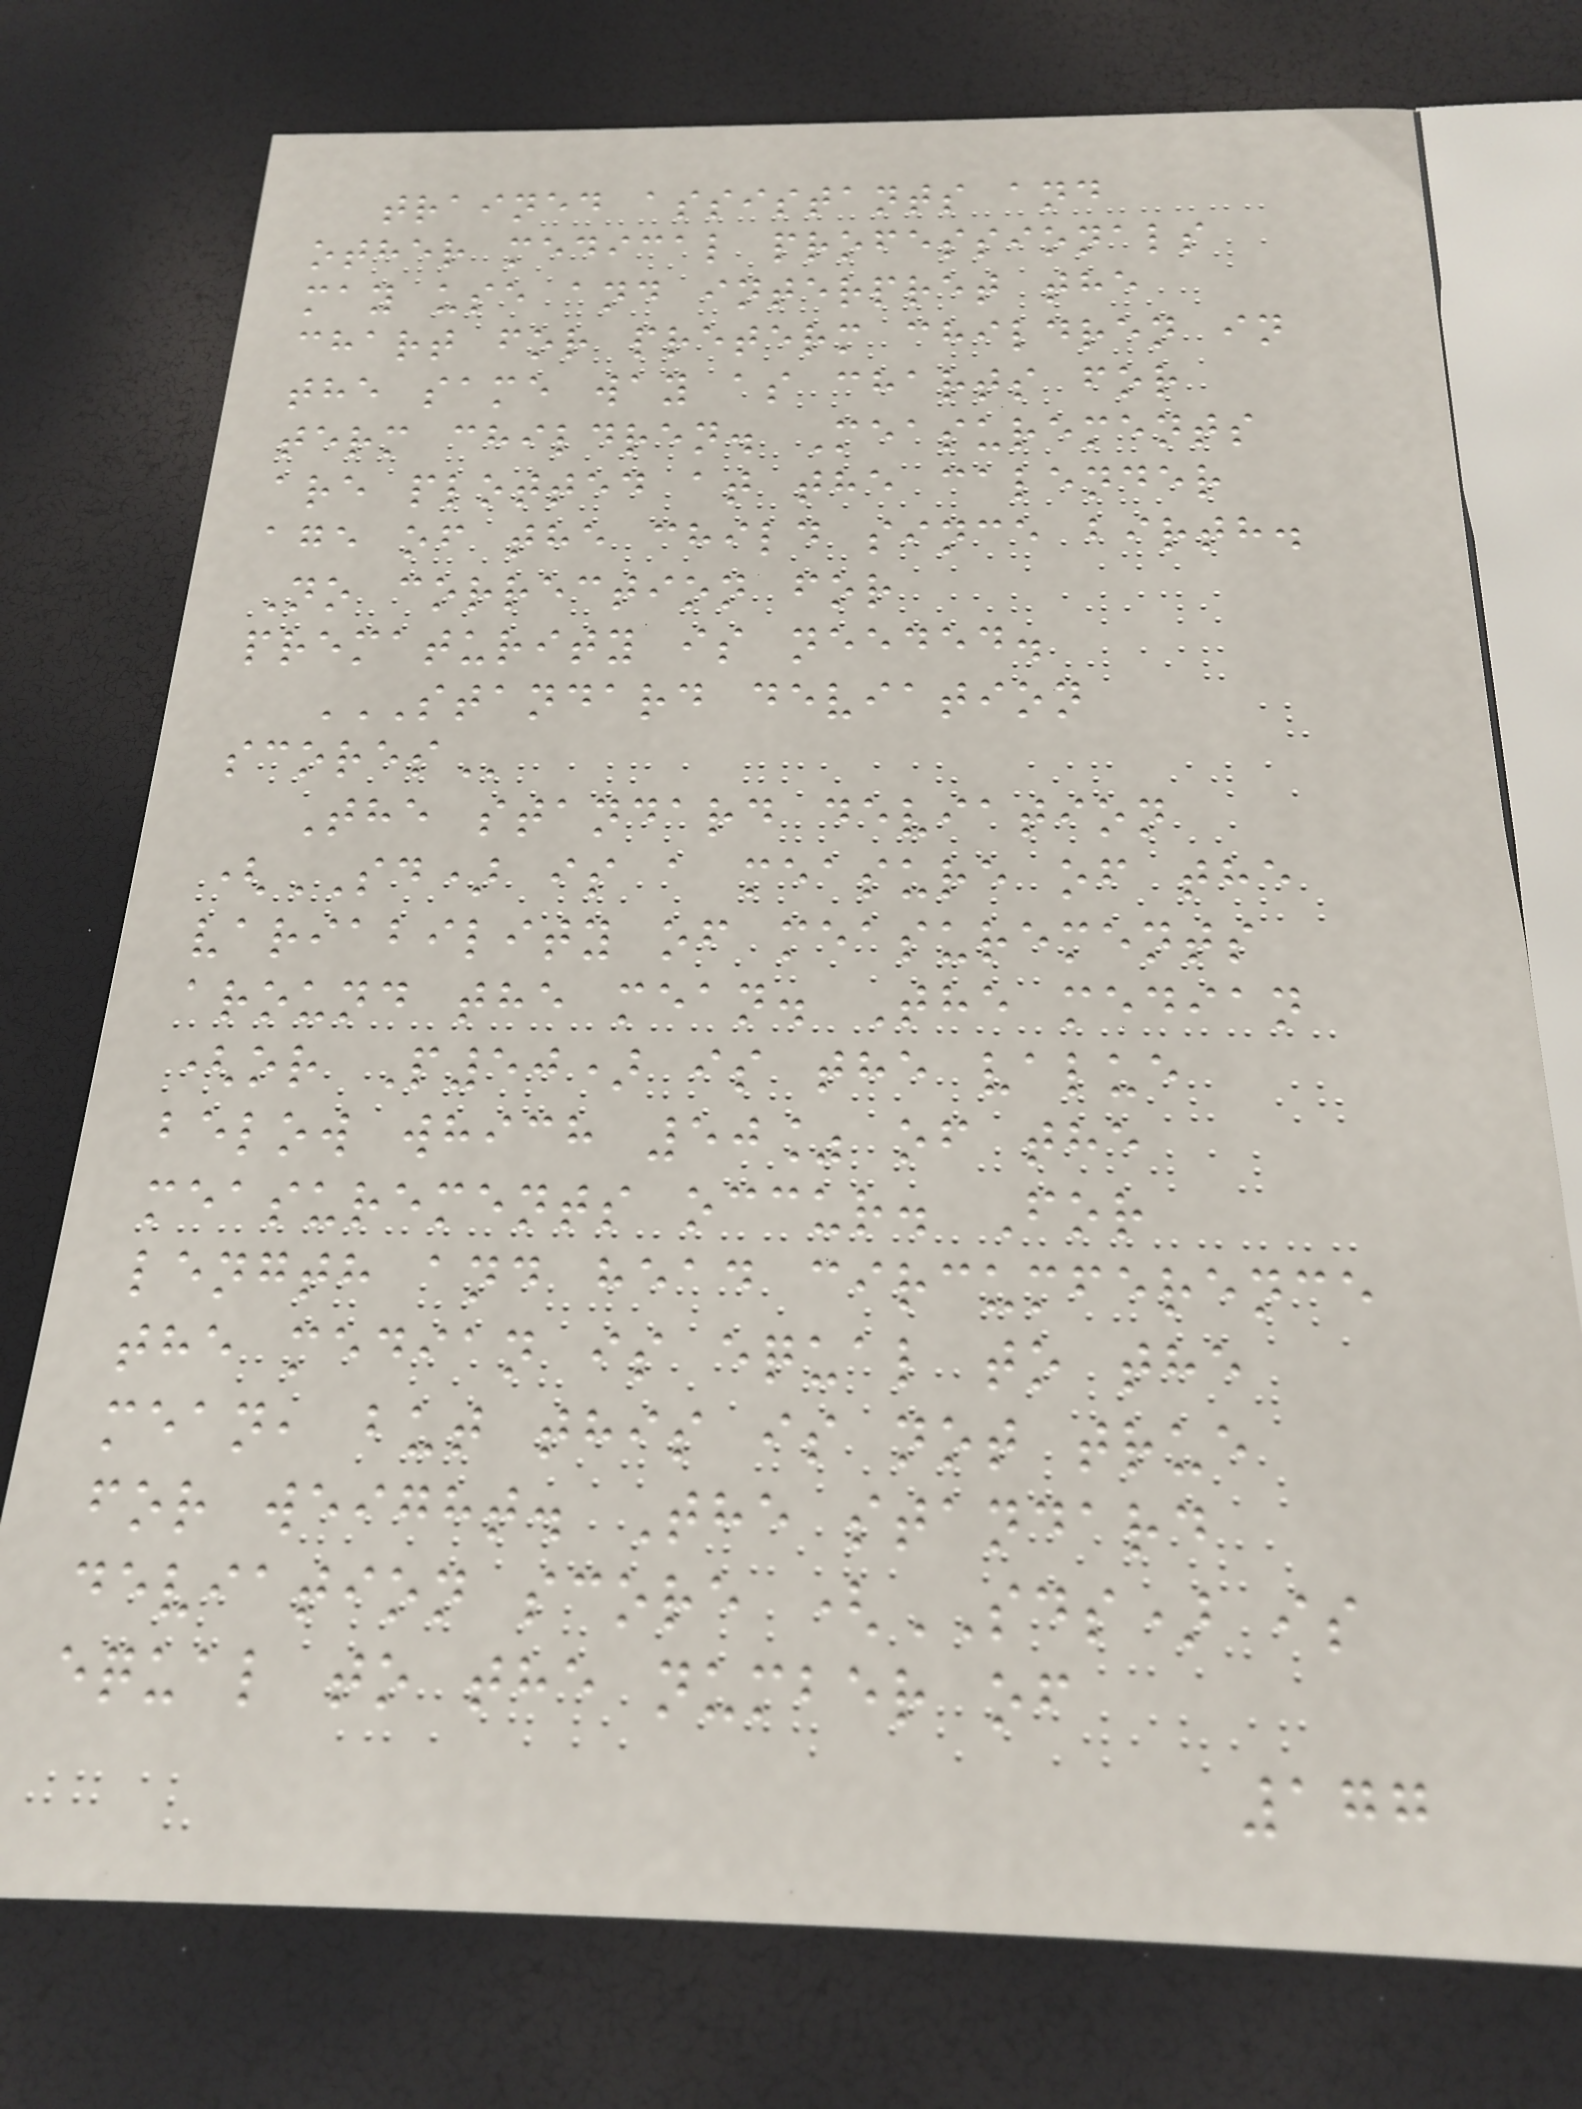trained assistants and
other medical professionals
may use and interpret the
chart for preterm children in
the same way as charts for
term children. Measurements
are plotted at the calender
age of the child since birth.
No correction for
prematurity is needed.
STANDARD DEVIATION
SCORES
The standard deviation
(SD) is a measure of the
variability of measurements
around the mean. The median
(or P50) is the value
below which 50% of the
measurements occur. For
length and head circumference
the median is equal to the
mean, but this is not true
for weight. The standard
deviation score (SDS) is
equal to the number of
177
